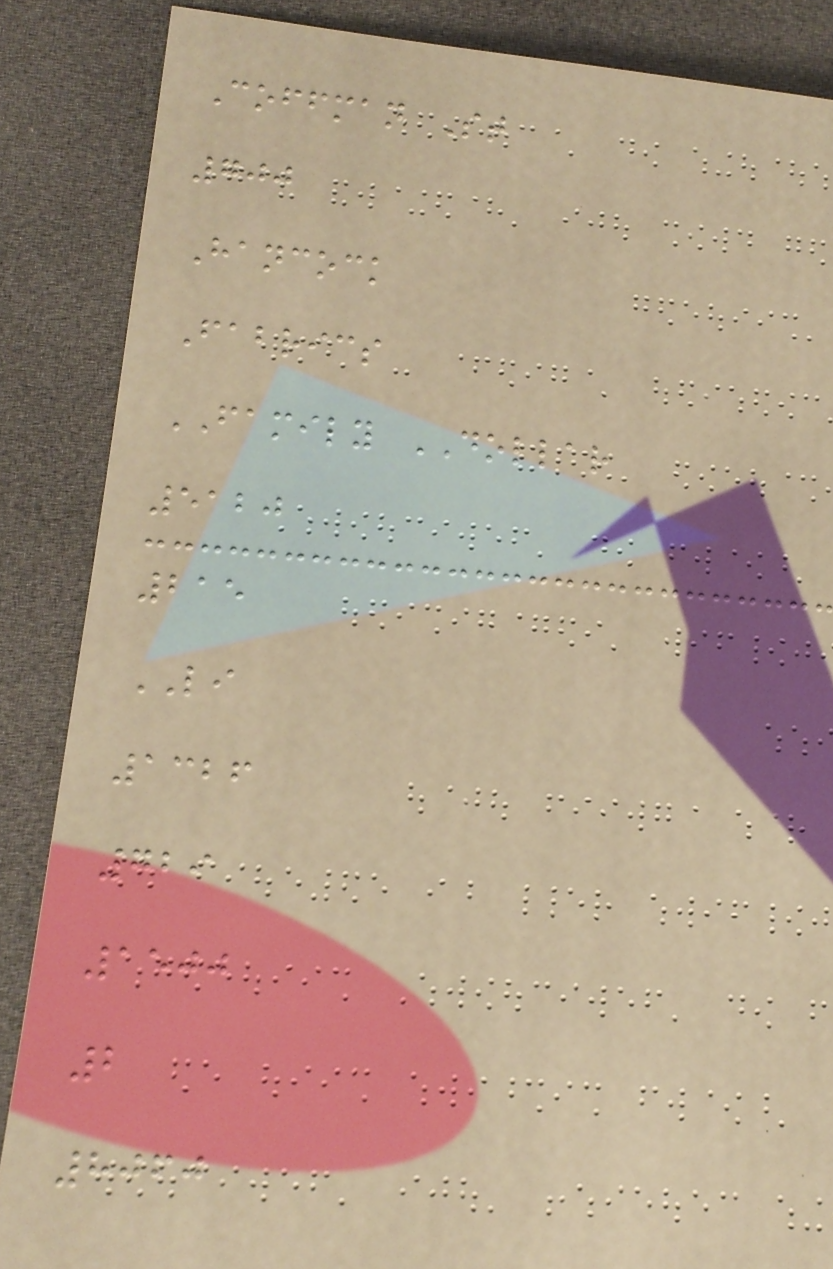Coffman St
700
Hancock
Fabrics
FAMILY DOLLAR
5120
215
LI
1326
729
1500
2
8060
